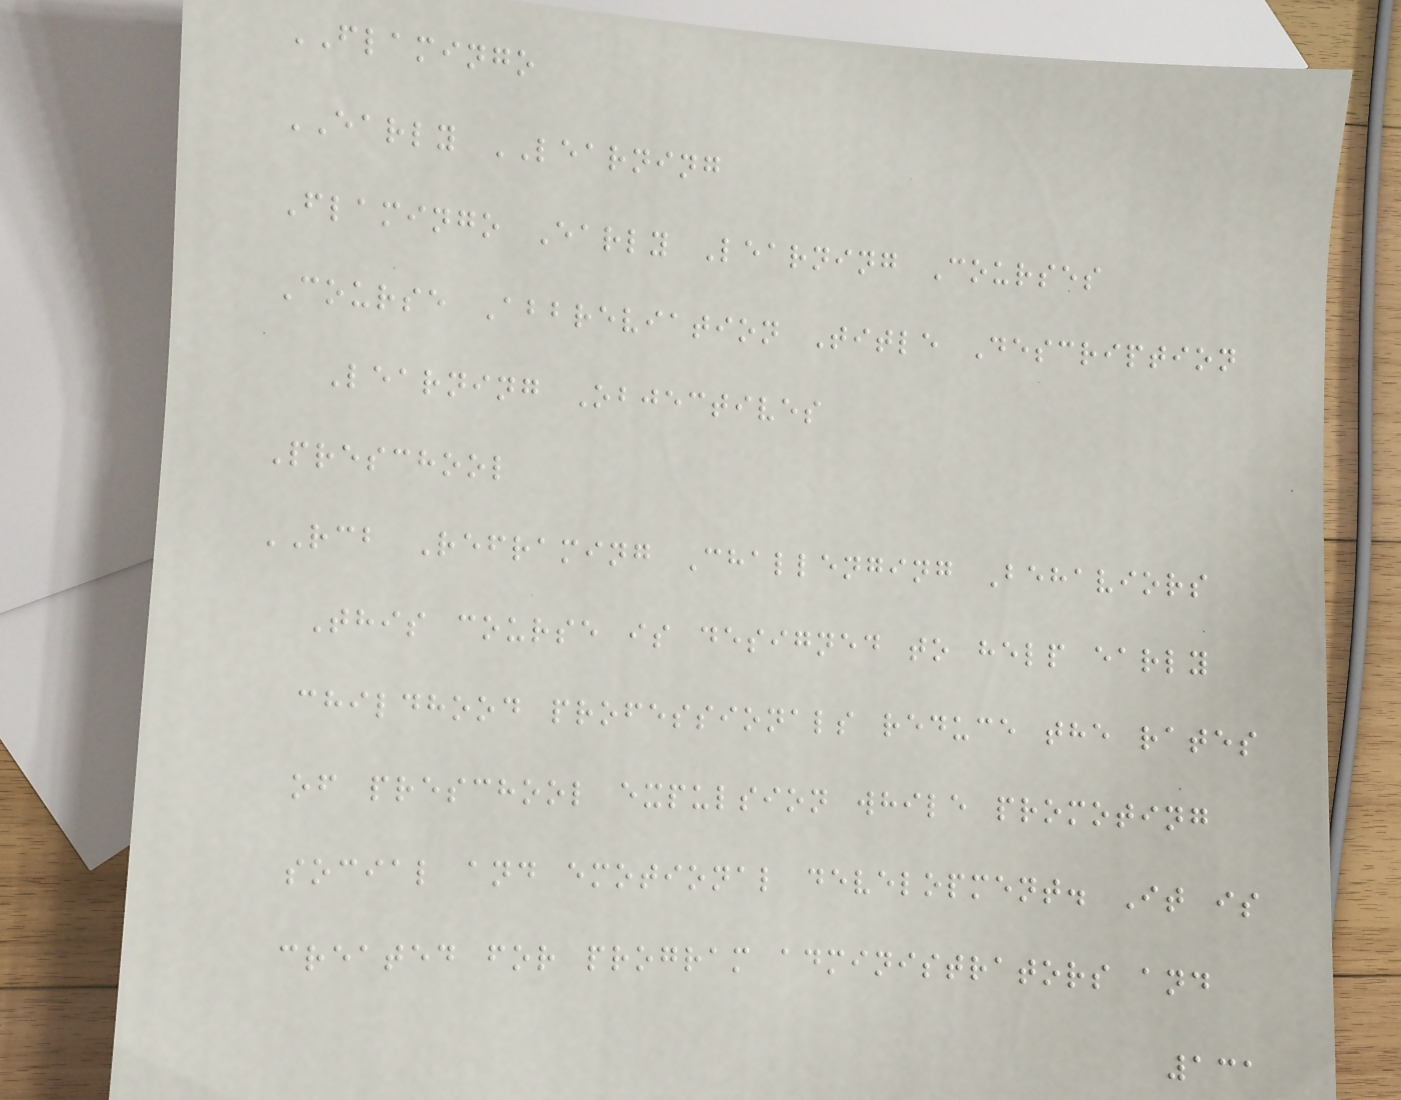FLAMINGO
EARLY LEARNING
Flamingo Early Learning Courses
Course Abbreviation Title Description
Learning Objectives
Preschool
RCB Reframing Challenging Behaviors
This course is designed to help early
childhood professionals reduce the rates
of preschool expulsion while promoting
social and emotional development. It is
created for program administrators and
131
